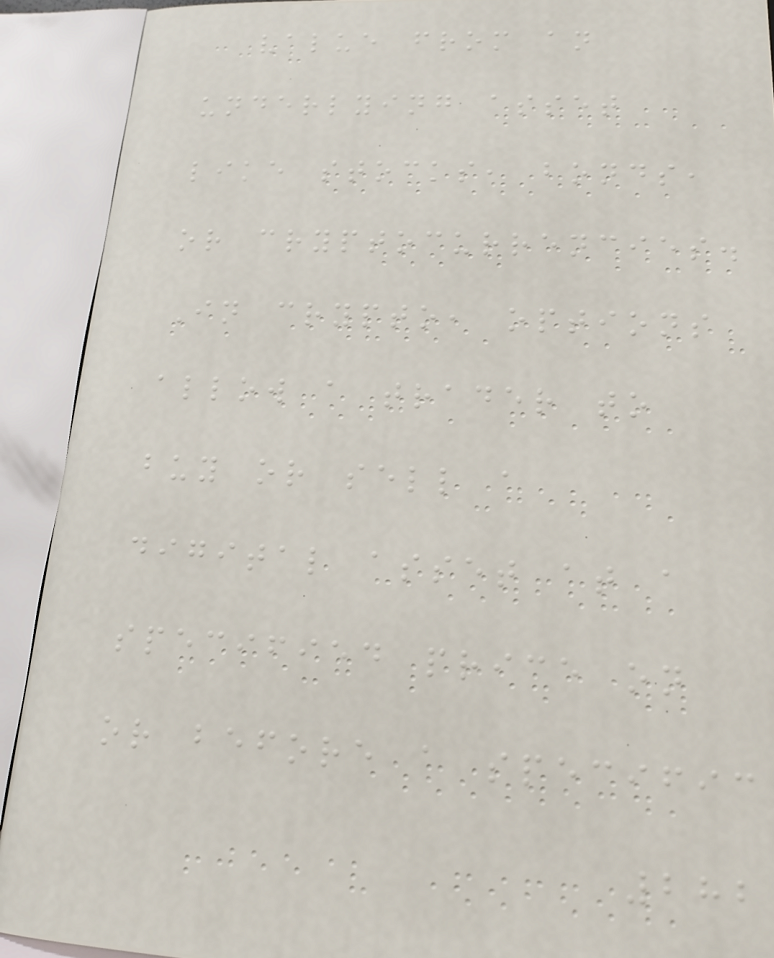value from an
underlying asset
like stocks, bonds,
or cryptocurrencies.
In crypto, options
allow a trader to
buy or sell a
digital asset at a
specified price on
or before a specific
282
